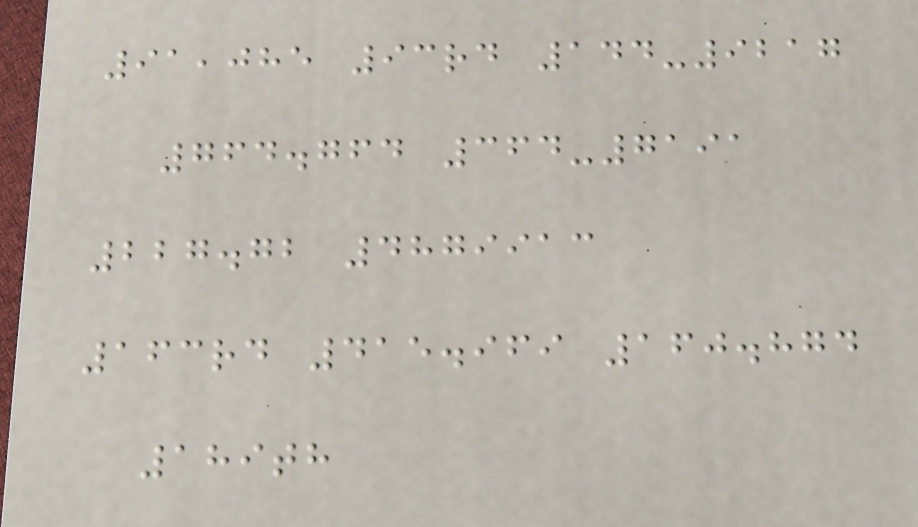91,085 93rd 144-9217
764.764 364-7191
227.72 4879913
163rd 415.969 160.874
189th
